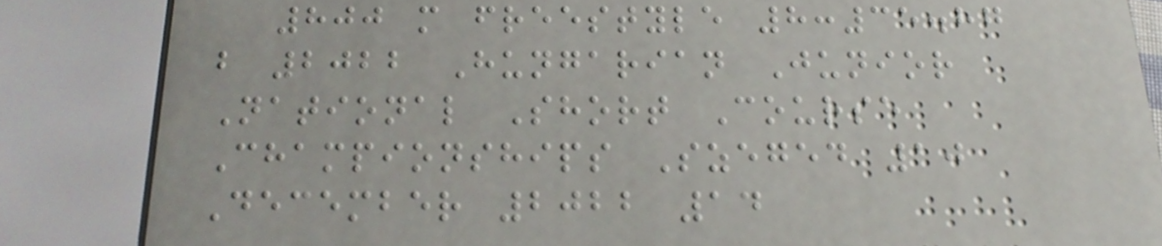800 m freestyle 8:35.87
b 2022 Hungarian Junior
National Short Course
Championships Szeged 10
December 2022 14
